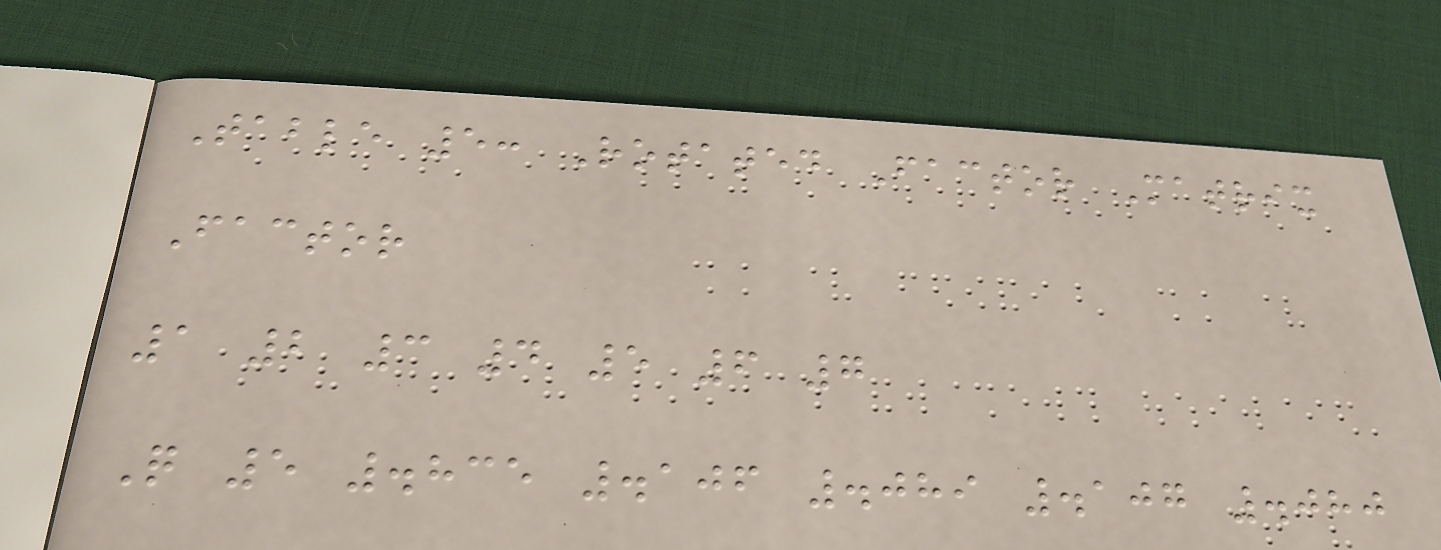Table 5: Rotated Factor Matrix
Factor
1 2 3 4 5 6 7
Q 5 .835 .106 .089 .107 .080
